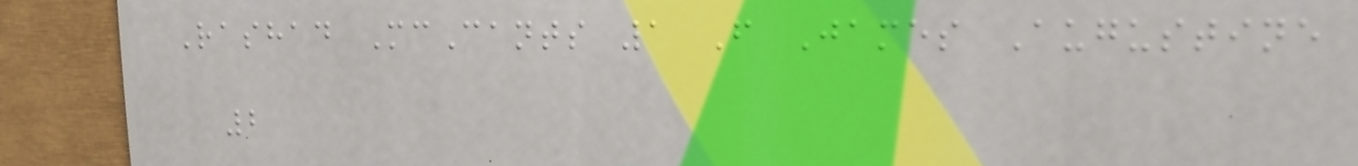Rashad McCants 1 F James Augustine
2
